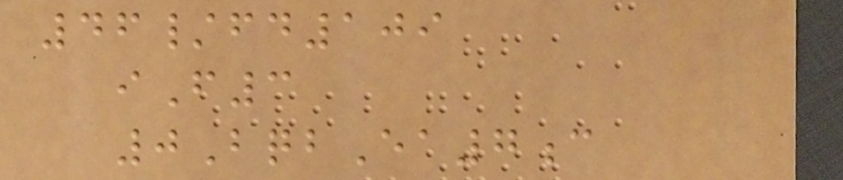46/fd109
iF3
0BqbEa7c
